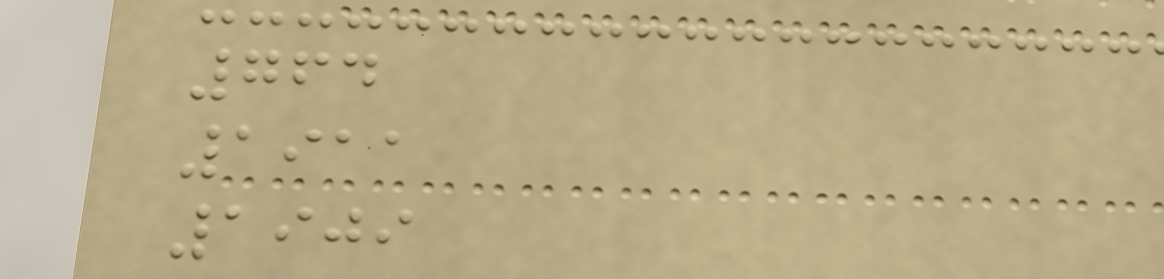764
1911
1909
